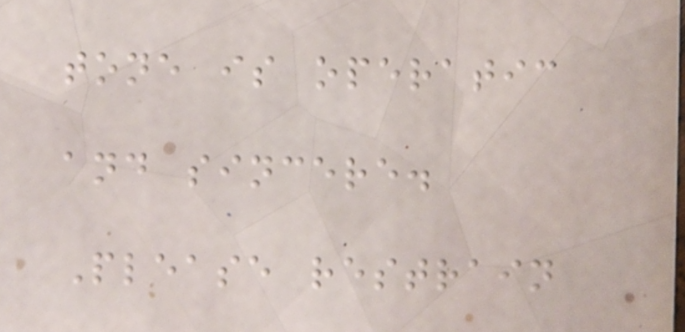tone is operatic
and sincere.
Please restrain
